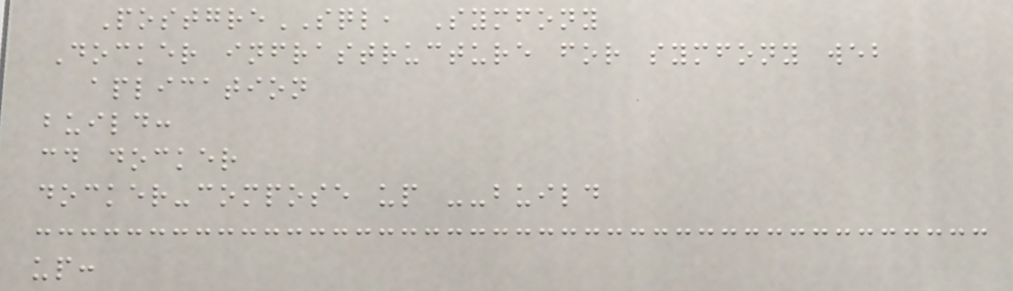PostgreSQL, Symfony
Docker infrastructure for symfony web
aplication
build:
cd docker
docker-compose up --build
up:
